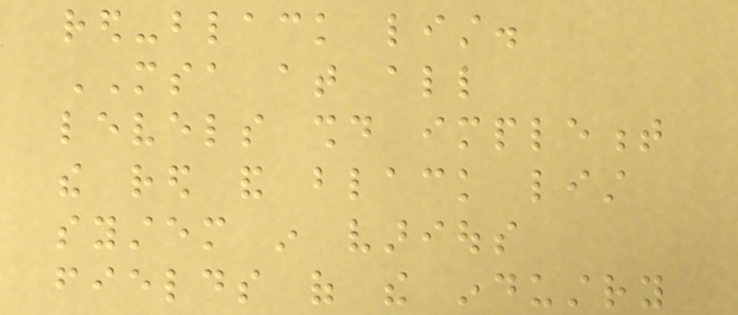red-black list.
MSA at all
levels should implement
the red and black list
system in various
fields of the industry
